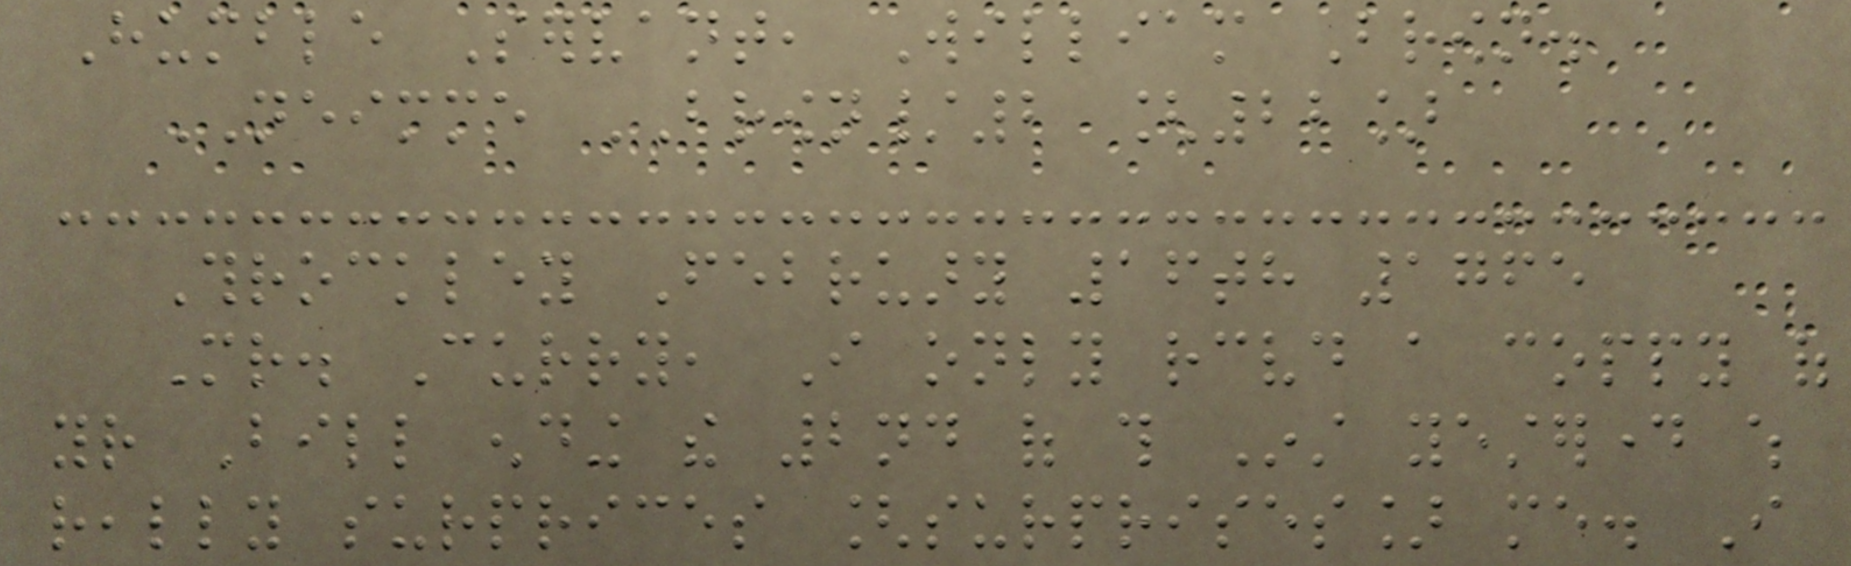Humble Servant, William Brown.
NEIMME BROWN/2 [22]
Throckley February 16th 1765
Mr. Curry, I only received a coppy of
your Bill ending the 2nd of this Inst yesterday which
really surprices [surprises] me. I
